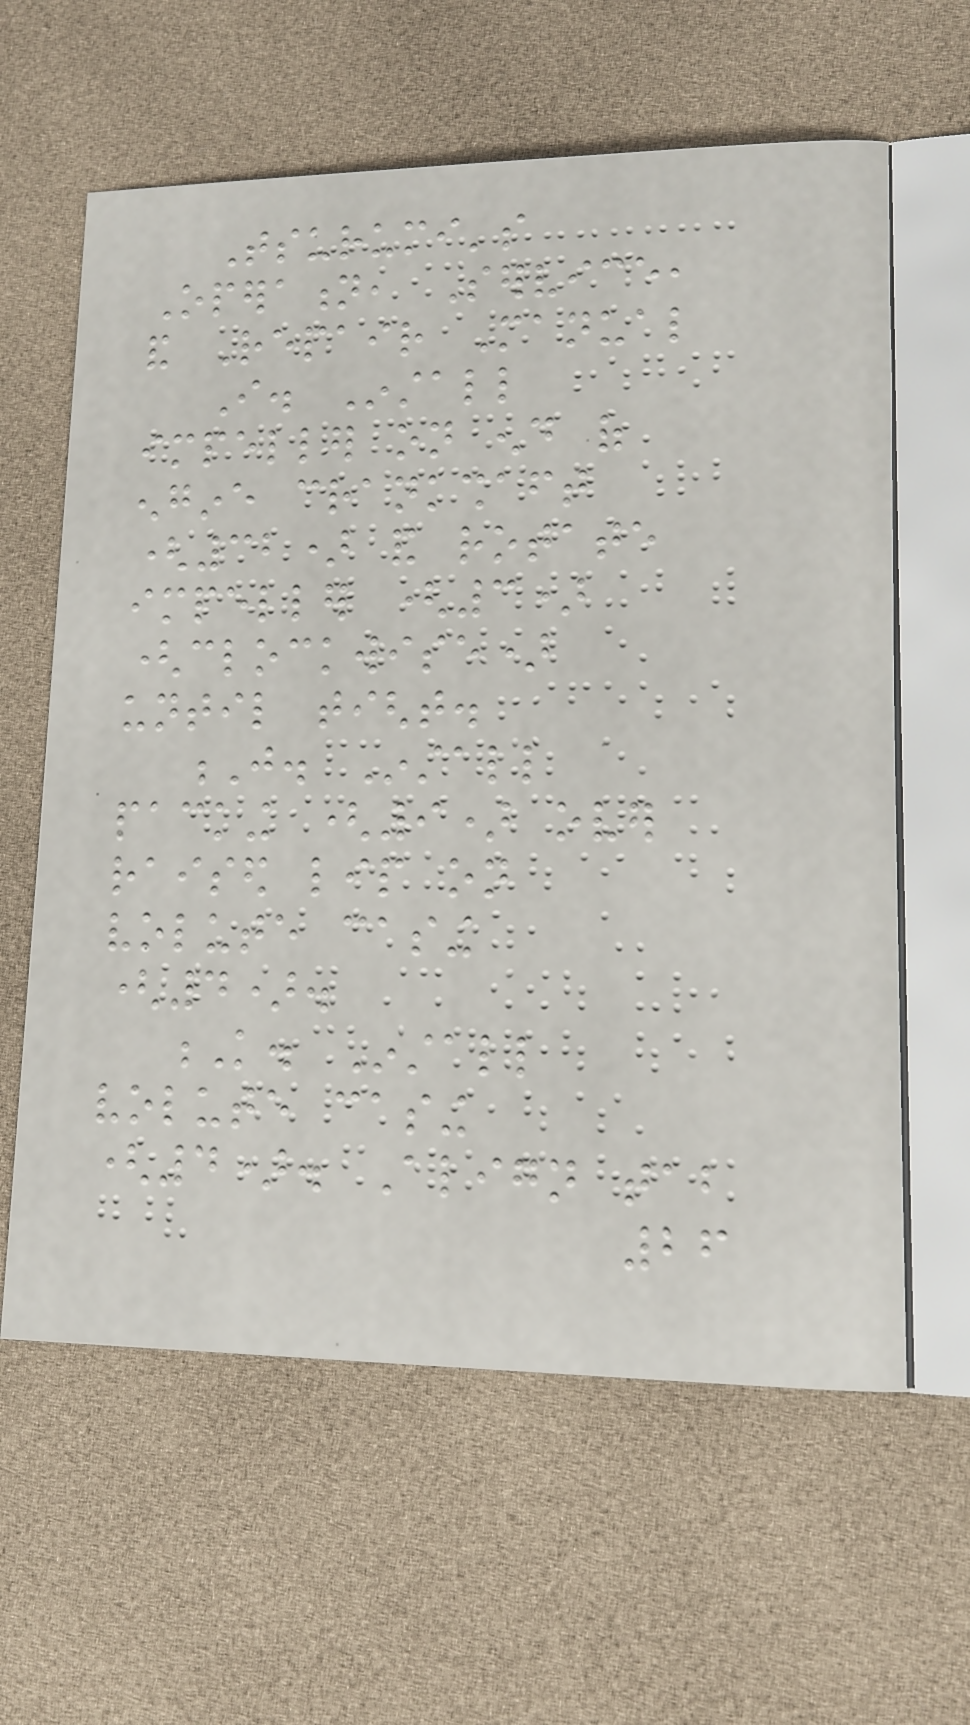Tsurumi's
Operation, Service,
and Repair Manual
I. Install
impeller on end of
engine crankshaft
(32) and rotate
impeller (3)
(clockwise)
until tight.
J. Install
packing (9) over
raised lip on
volute casing
(4).
K. Install
volute casing
(4). Align tab
26
